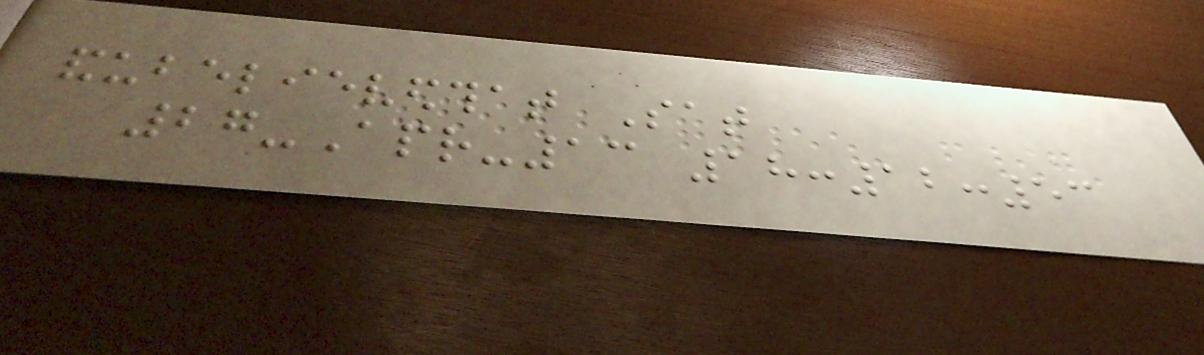andubelievedthat Sat
27-Apr-13 18:12:53
